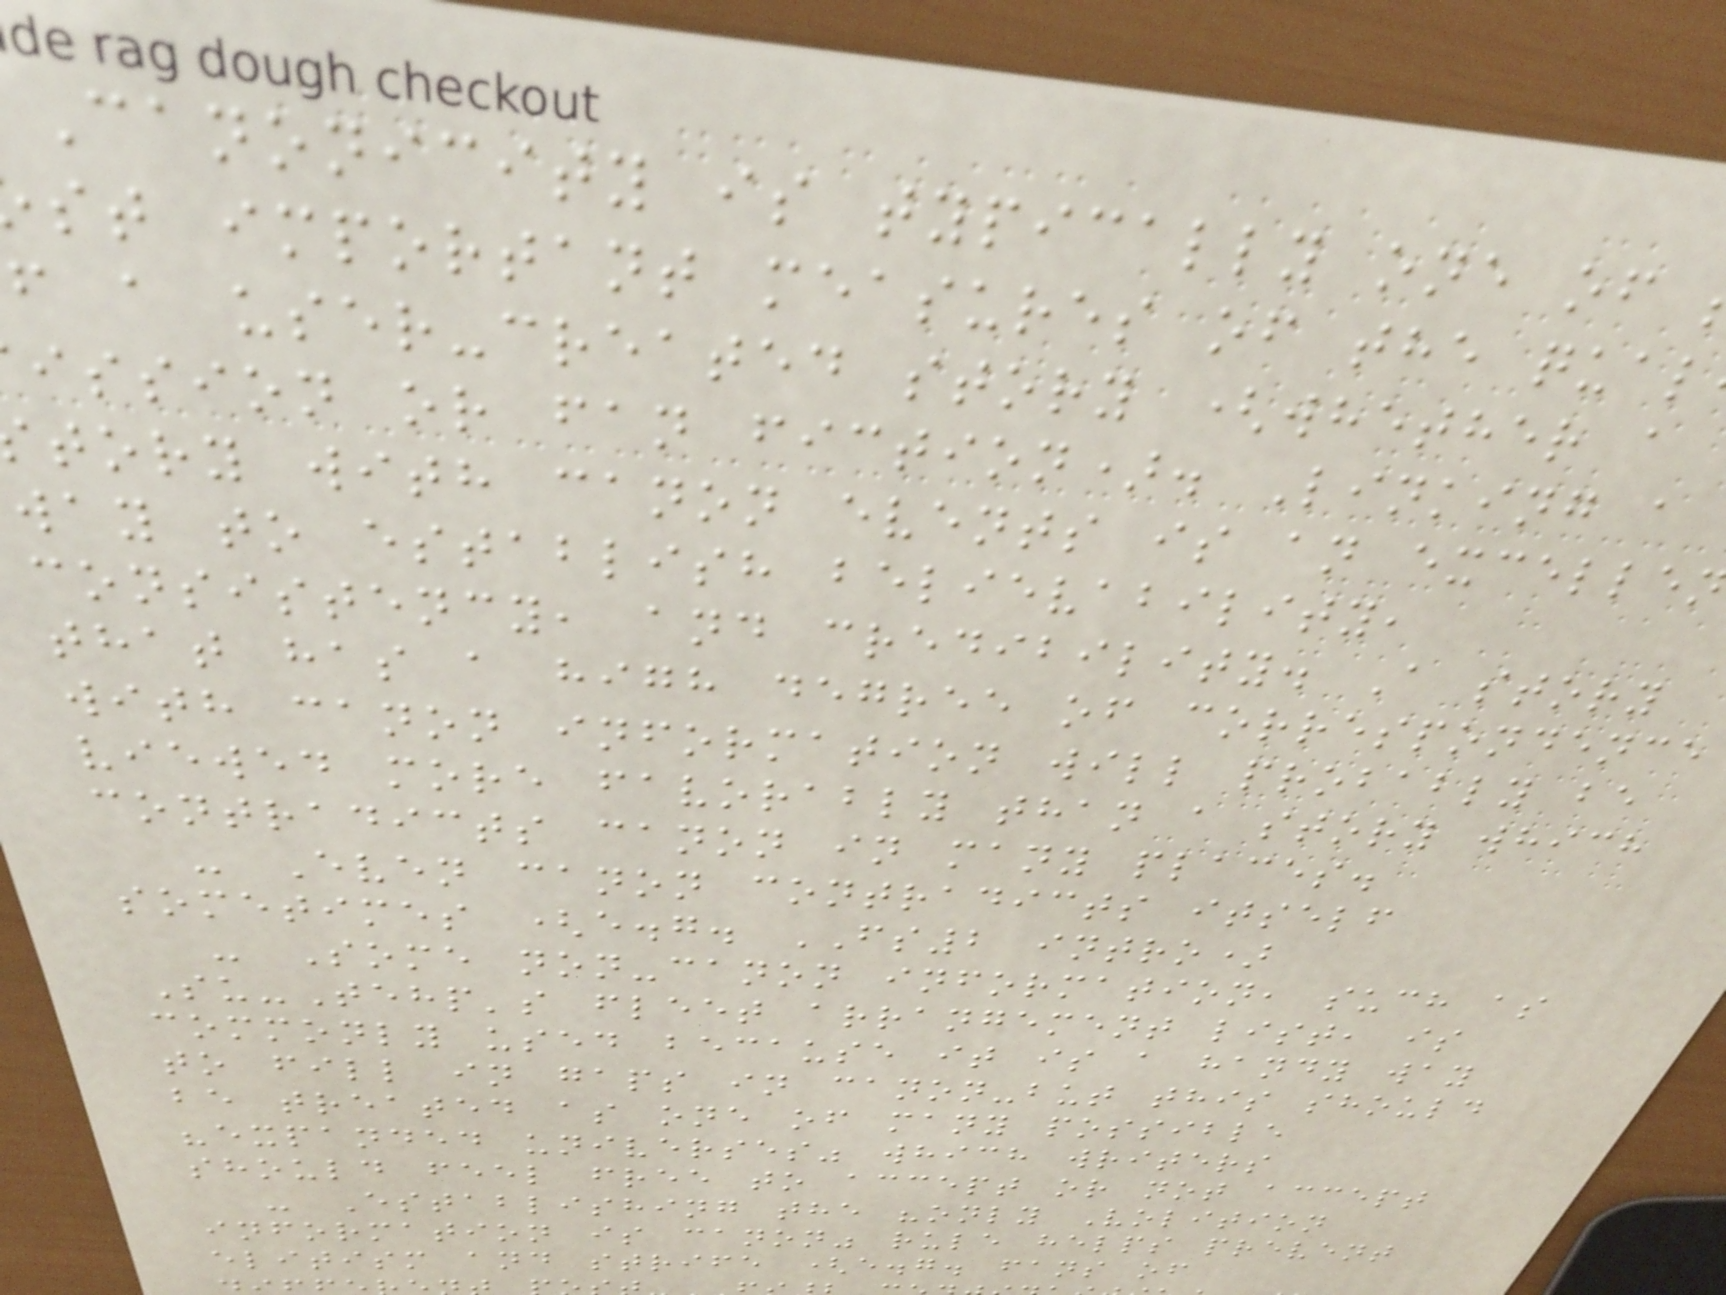Canonicity is typically one of
st important measures of the qual
f a user-created story (whether a
ission or fan fiction). Linking a
tory with canon events is an excelle
way to establish believability,
consistency, and credibility. A story
that has a high degree of correspondence
with canon information will probably be
viewed more favorably than a story which
contradicts canon in many places.
- Even canon contradicts itself
sometimes (e.g. FS2 intro)
- Some non-canon information, such as
Su-Tehp's fleet arrangement list, is
commonly used because it is a handy way
to fill in gaps in canon-but this should
be treated as one of many possible
"expanded universes" which writers
should feel free to accept or not accept
- Establishing the "only Volition
information is canon" rule helps prevent
elitism and strife (e.g. fans of
